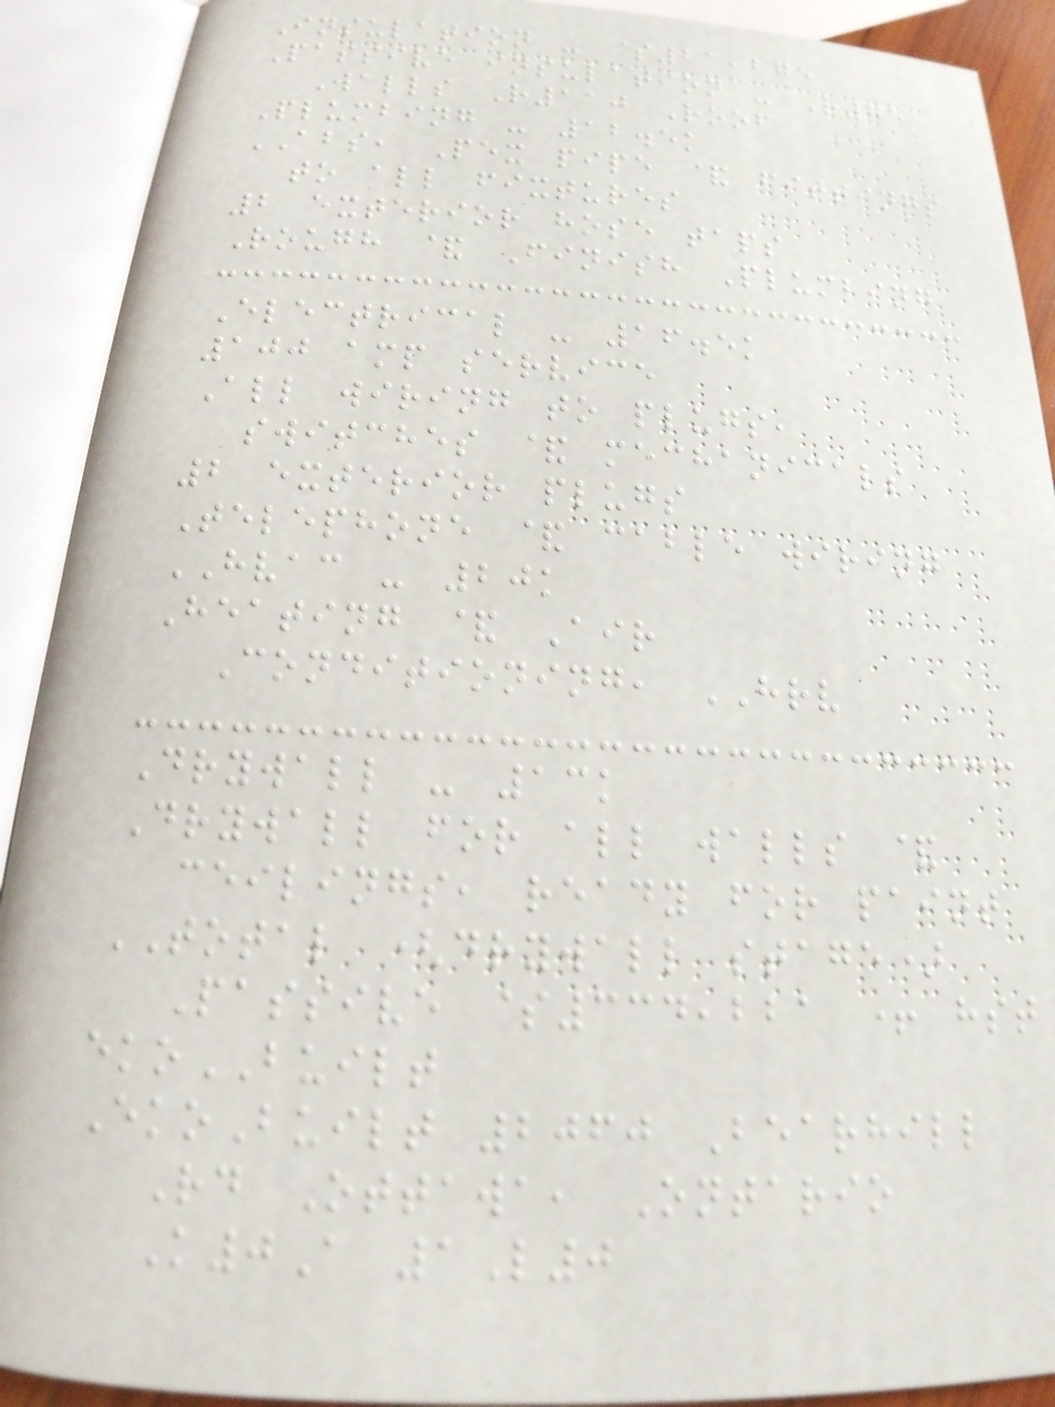Insulation - $21,275
Passive insulation - R75
Walls R110 Roof
Plumbing - 12.5k
ABS, Pex pipe & fittings
to all fixtures
2 exterior hose taps
Rough & Finish Plumbing
Electrical - 16.5k
100 amp service
All wiring to plugs,
switches & mechanicals
2 exterior plugs
Telephone & cable wiring
HVAC - 20k
Heating & Air
Conditioning, HRV
Drywall - 13k
Drywall for all walls &
ceilings, ready for paint
TOTAL (drywall stage)
Passive $334,221 + hst
ekoBUILT
EkoBuilt 2060 Bearhill
Rd Ottawa, Ontario
K0A 1L0
